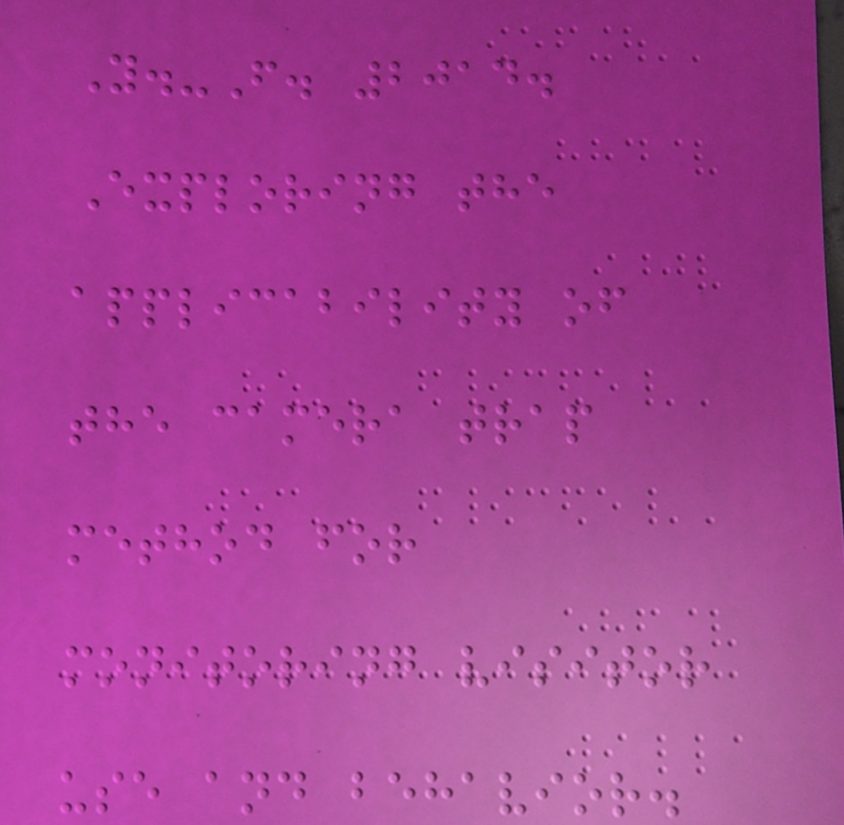Y.-F. 2014.
Exploring the
applicability of
the camera trap
method for
monitoring visitor
use and behavior.
